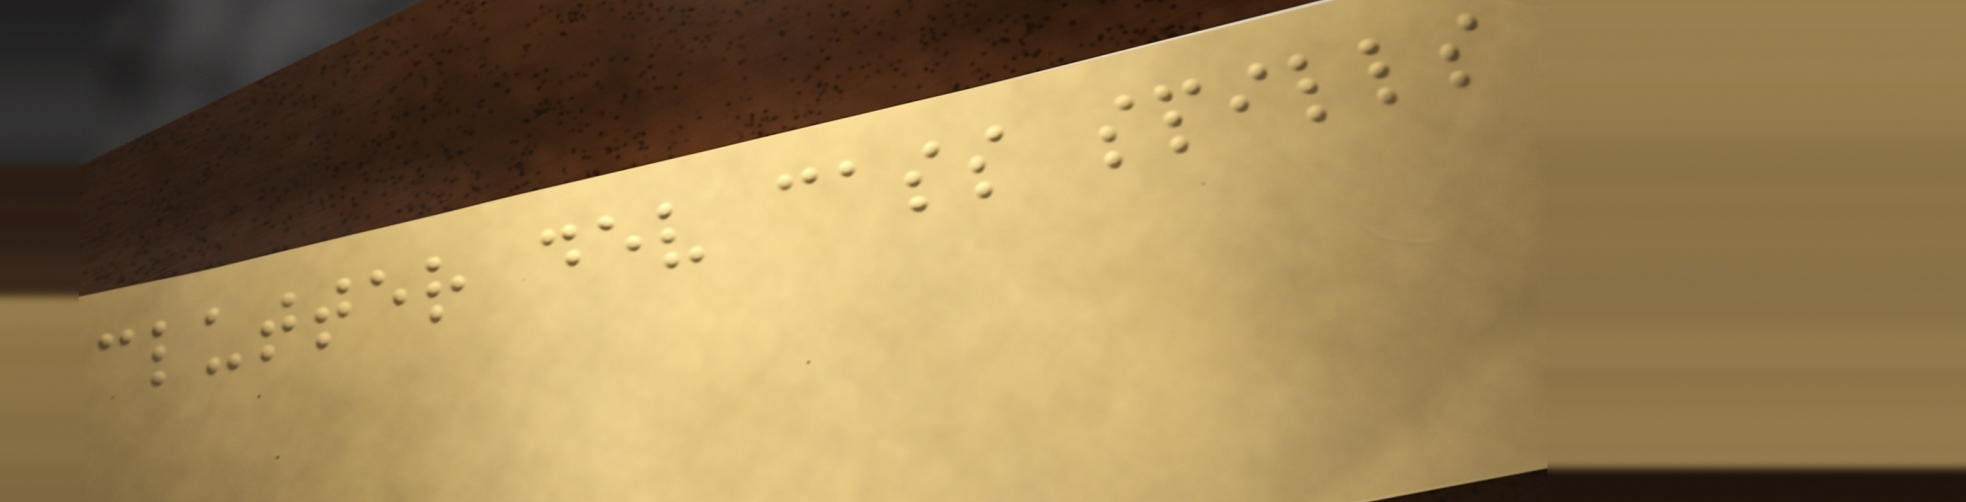clutter dev cass spills
